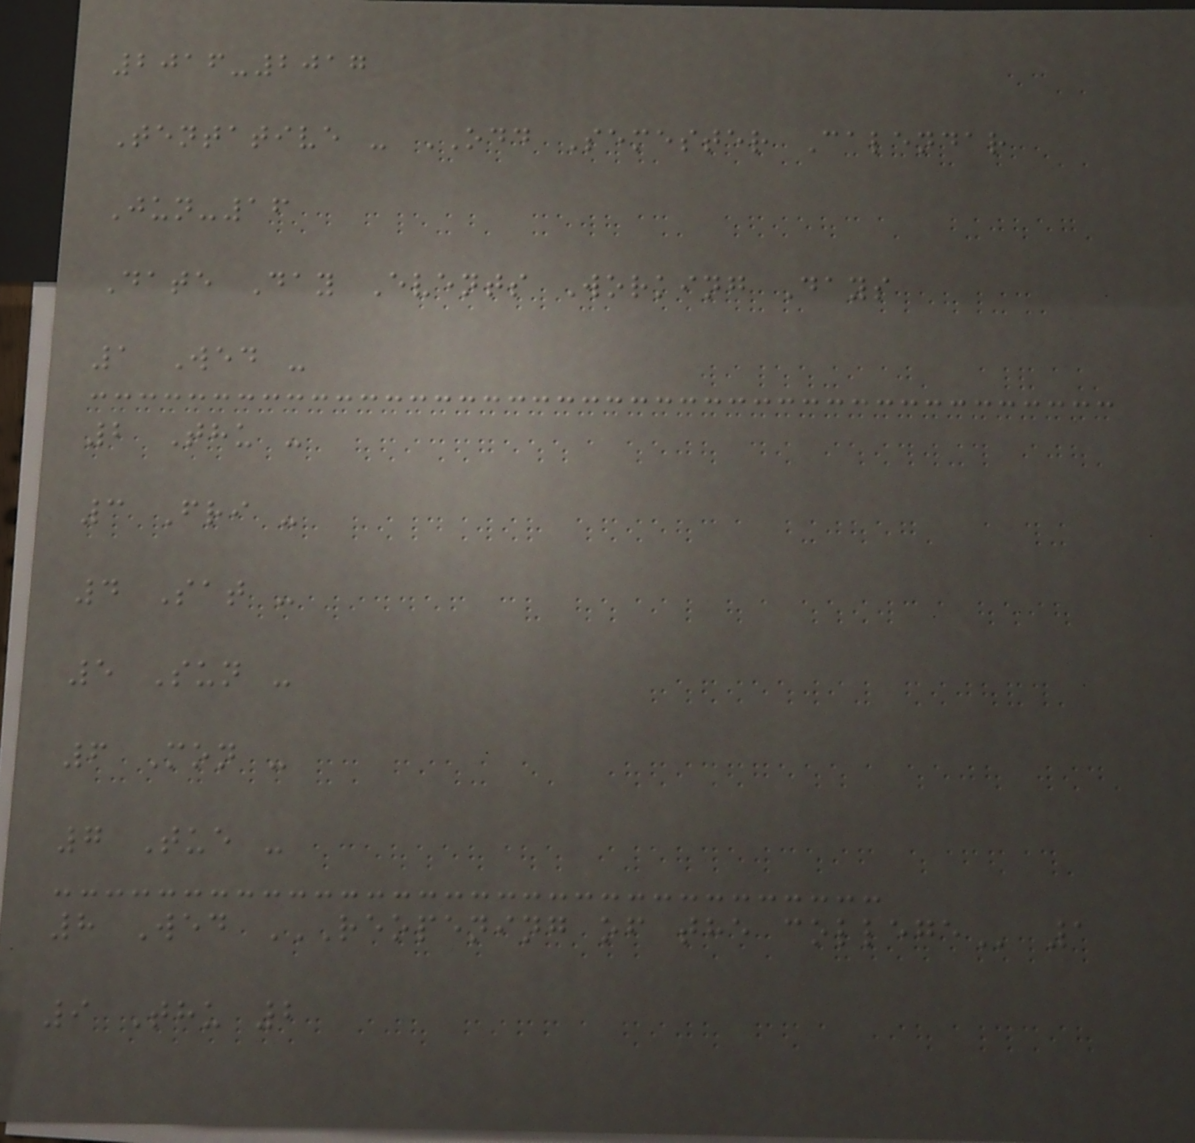2016-2017
Tentative - ODD Semester Calendar
Jun-16
Date Day Events Working Days
1 Wed -
2 Thu -
3 Fri -
4 Sat -
5 Sun -
6 Mon -
7 Tue -
8 Wed REOPENING OF THE COLLEGE 1
9 Thu 2
